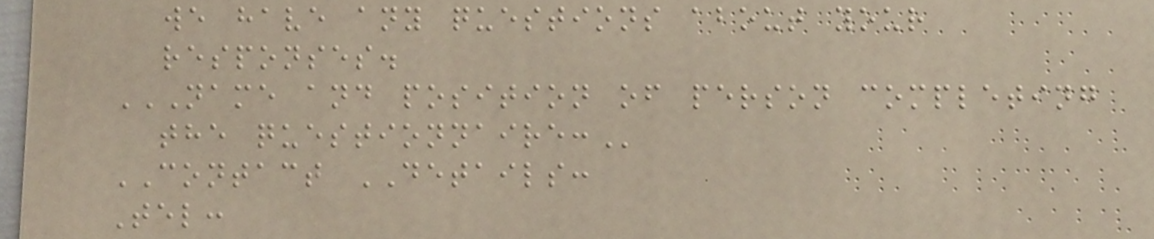we have any questions about your
responses.
NAME AND POSITION OF PERSON COMPLETING
THE QUESTIONNAIRE:
CONTACT DETAILS:
Tel:
